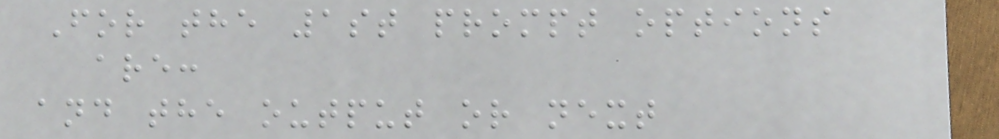For the 1st prompt options
are:
and the output or next
